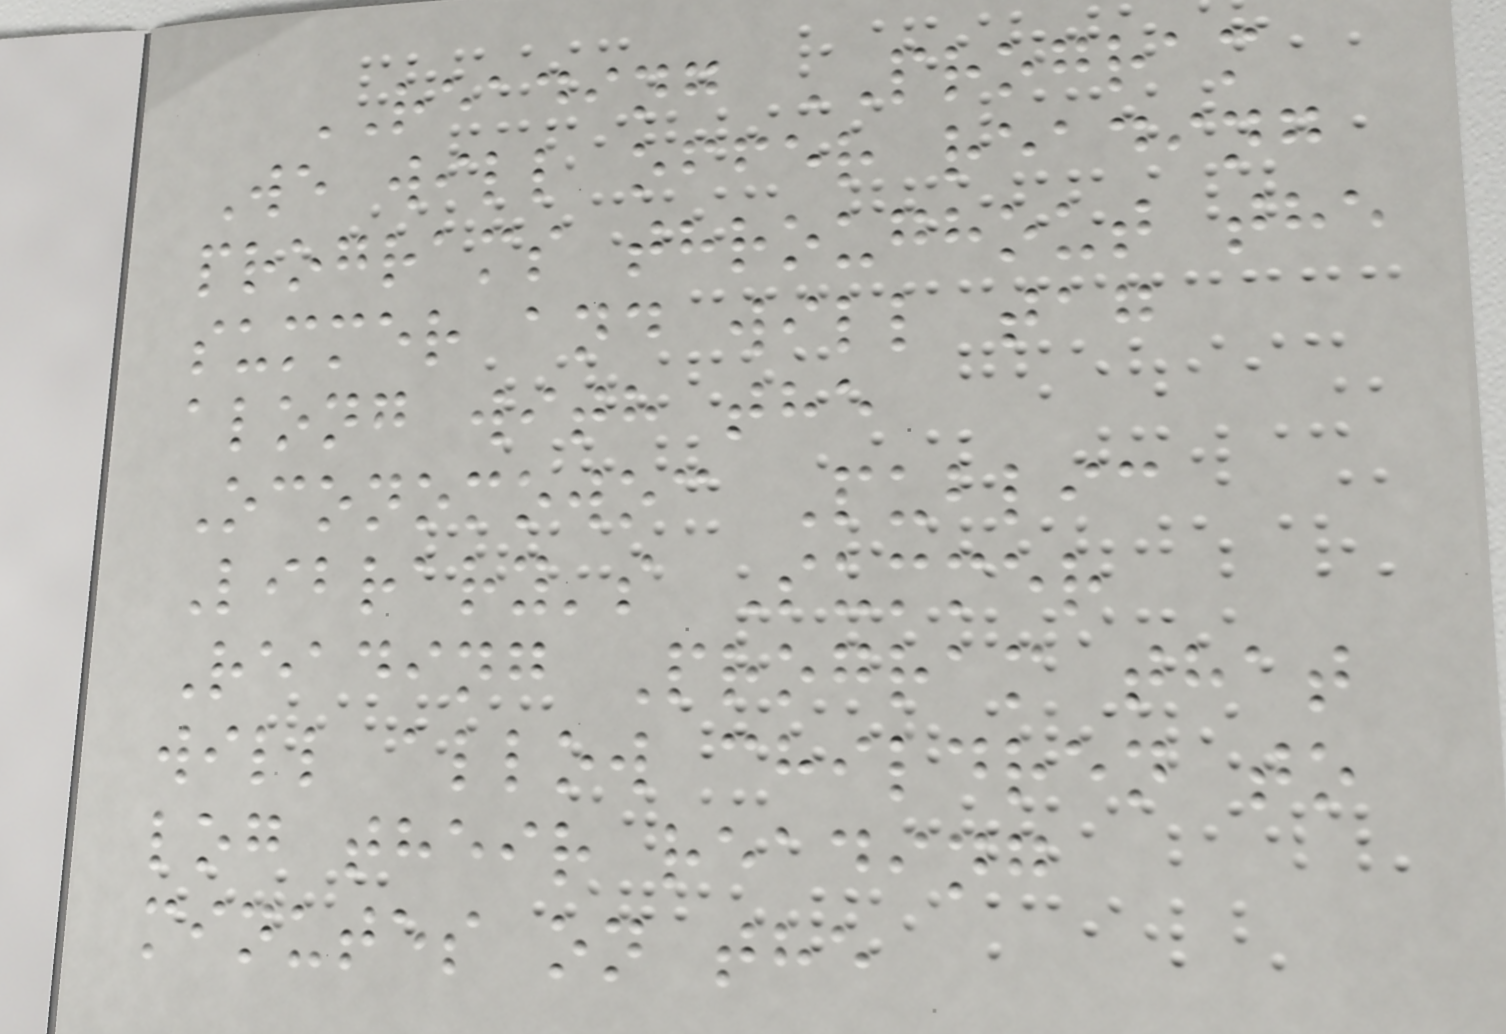READING PROGRAM
We will offer reading
programs throughout the
summer and will tag
along with the
Oconomowoc Public
Library's Summer
Reading Program that
will allow children to
log their reading
minutes on the
